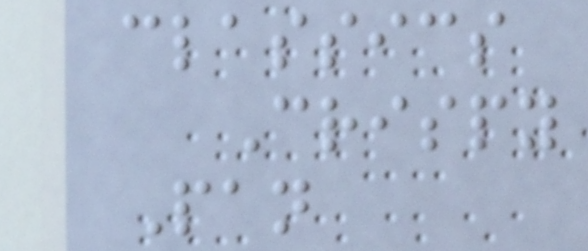classics
Crispy
Pan
